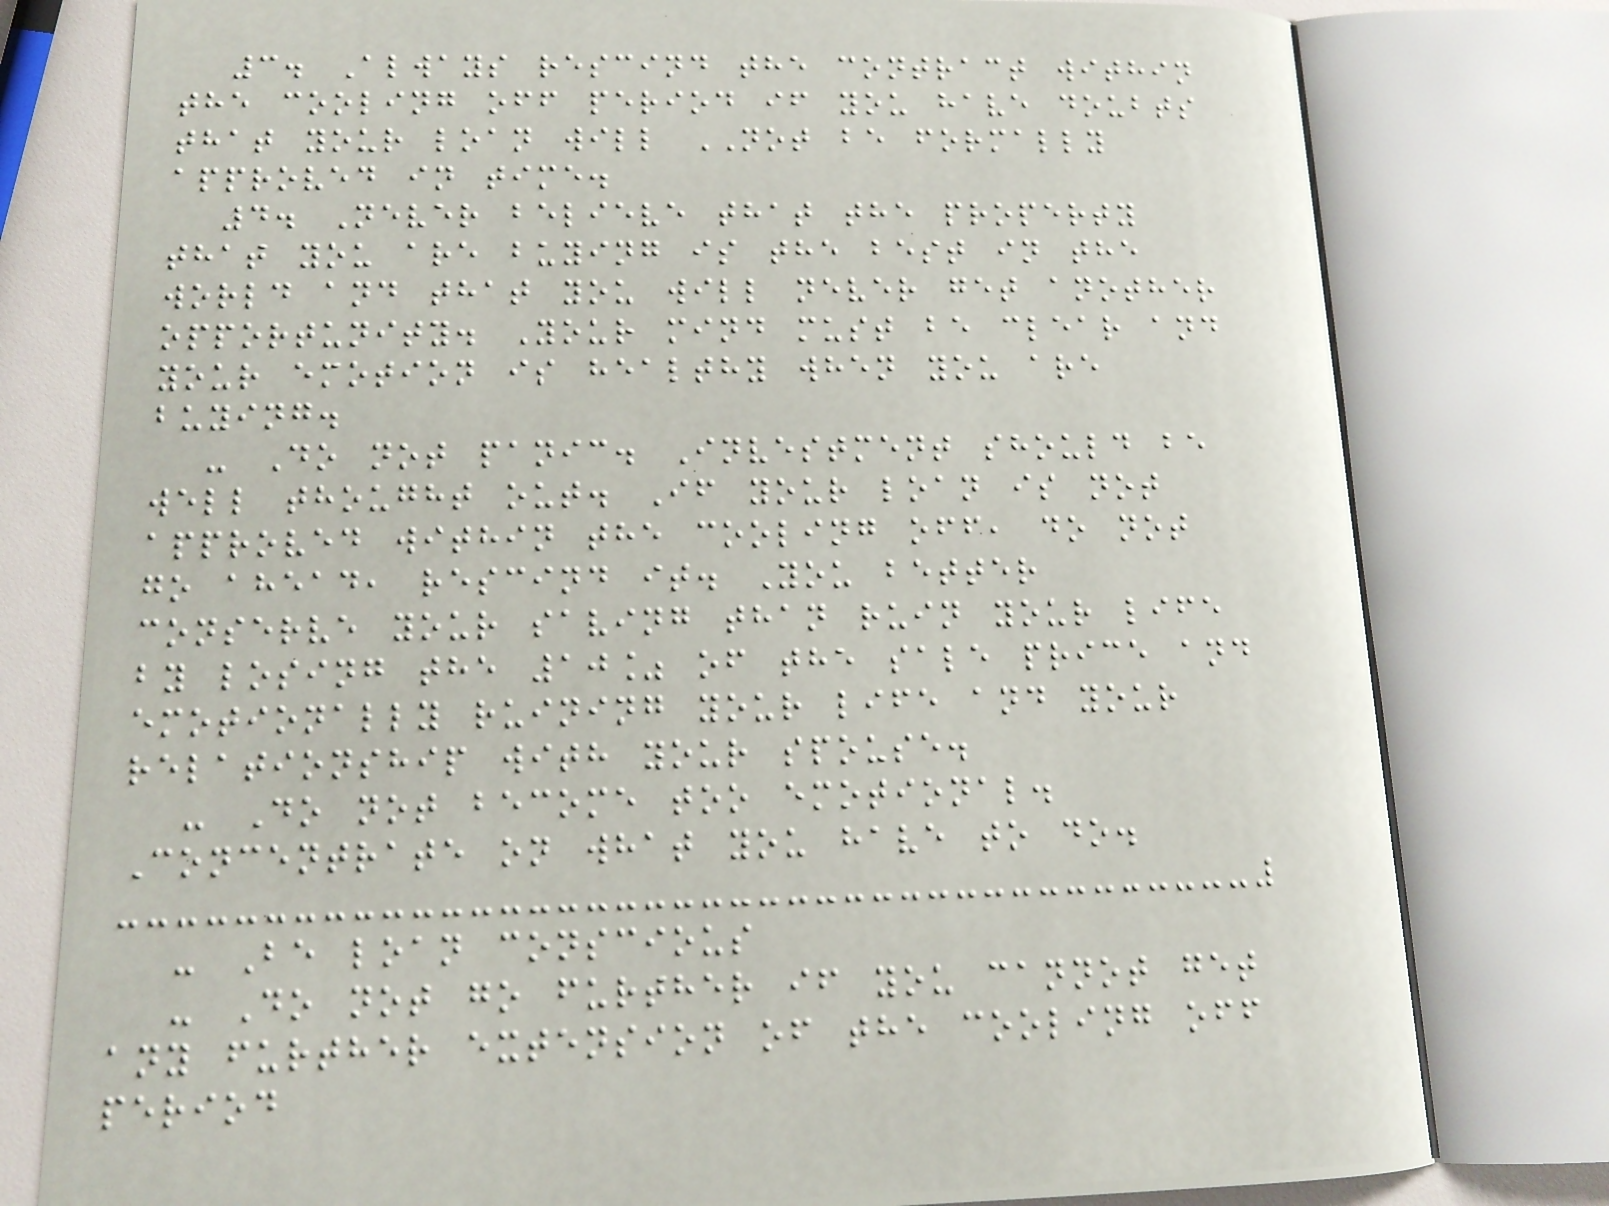3. Always rescind the contract within
the cooling off period if you have doubts
that your loan will NOT be formally
approved in time.
4. Never believe that the property
that you are buying is the best in the
world and that you will never get another
opportunity. Your mind must be clear and
your emotion is healthy when you are
buying.
- Do not panic. Investment should be
well thought out. If your loan is not
approved within the cooling off, do not
go ahead, rescind it. You better
conserve your saving than ruin your life
by losing the 10% of the sale price and
emotionally ruining your life and your
relationship with your spouse.
- Do not become too emotional.
Concentrate on what you have to do.
- Be loan conscious
- Do not go further if you cannot get
any further extension of the cooling off
period
